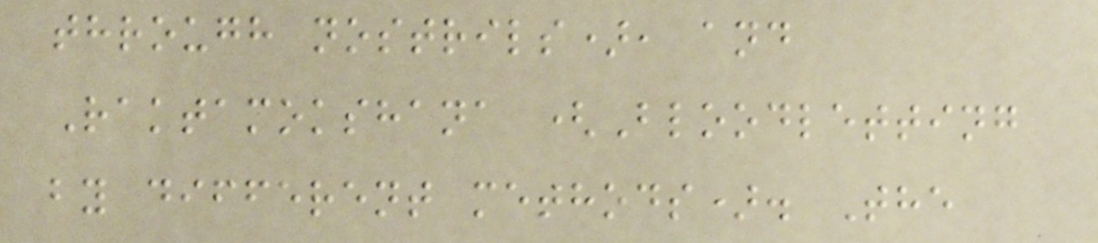through nostrils), and
Raktamokshana (Bloodletting
by different methods). The
